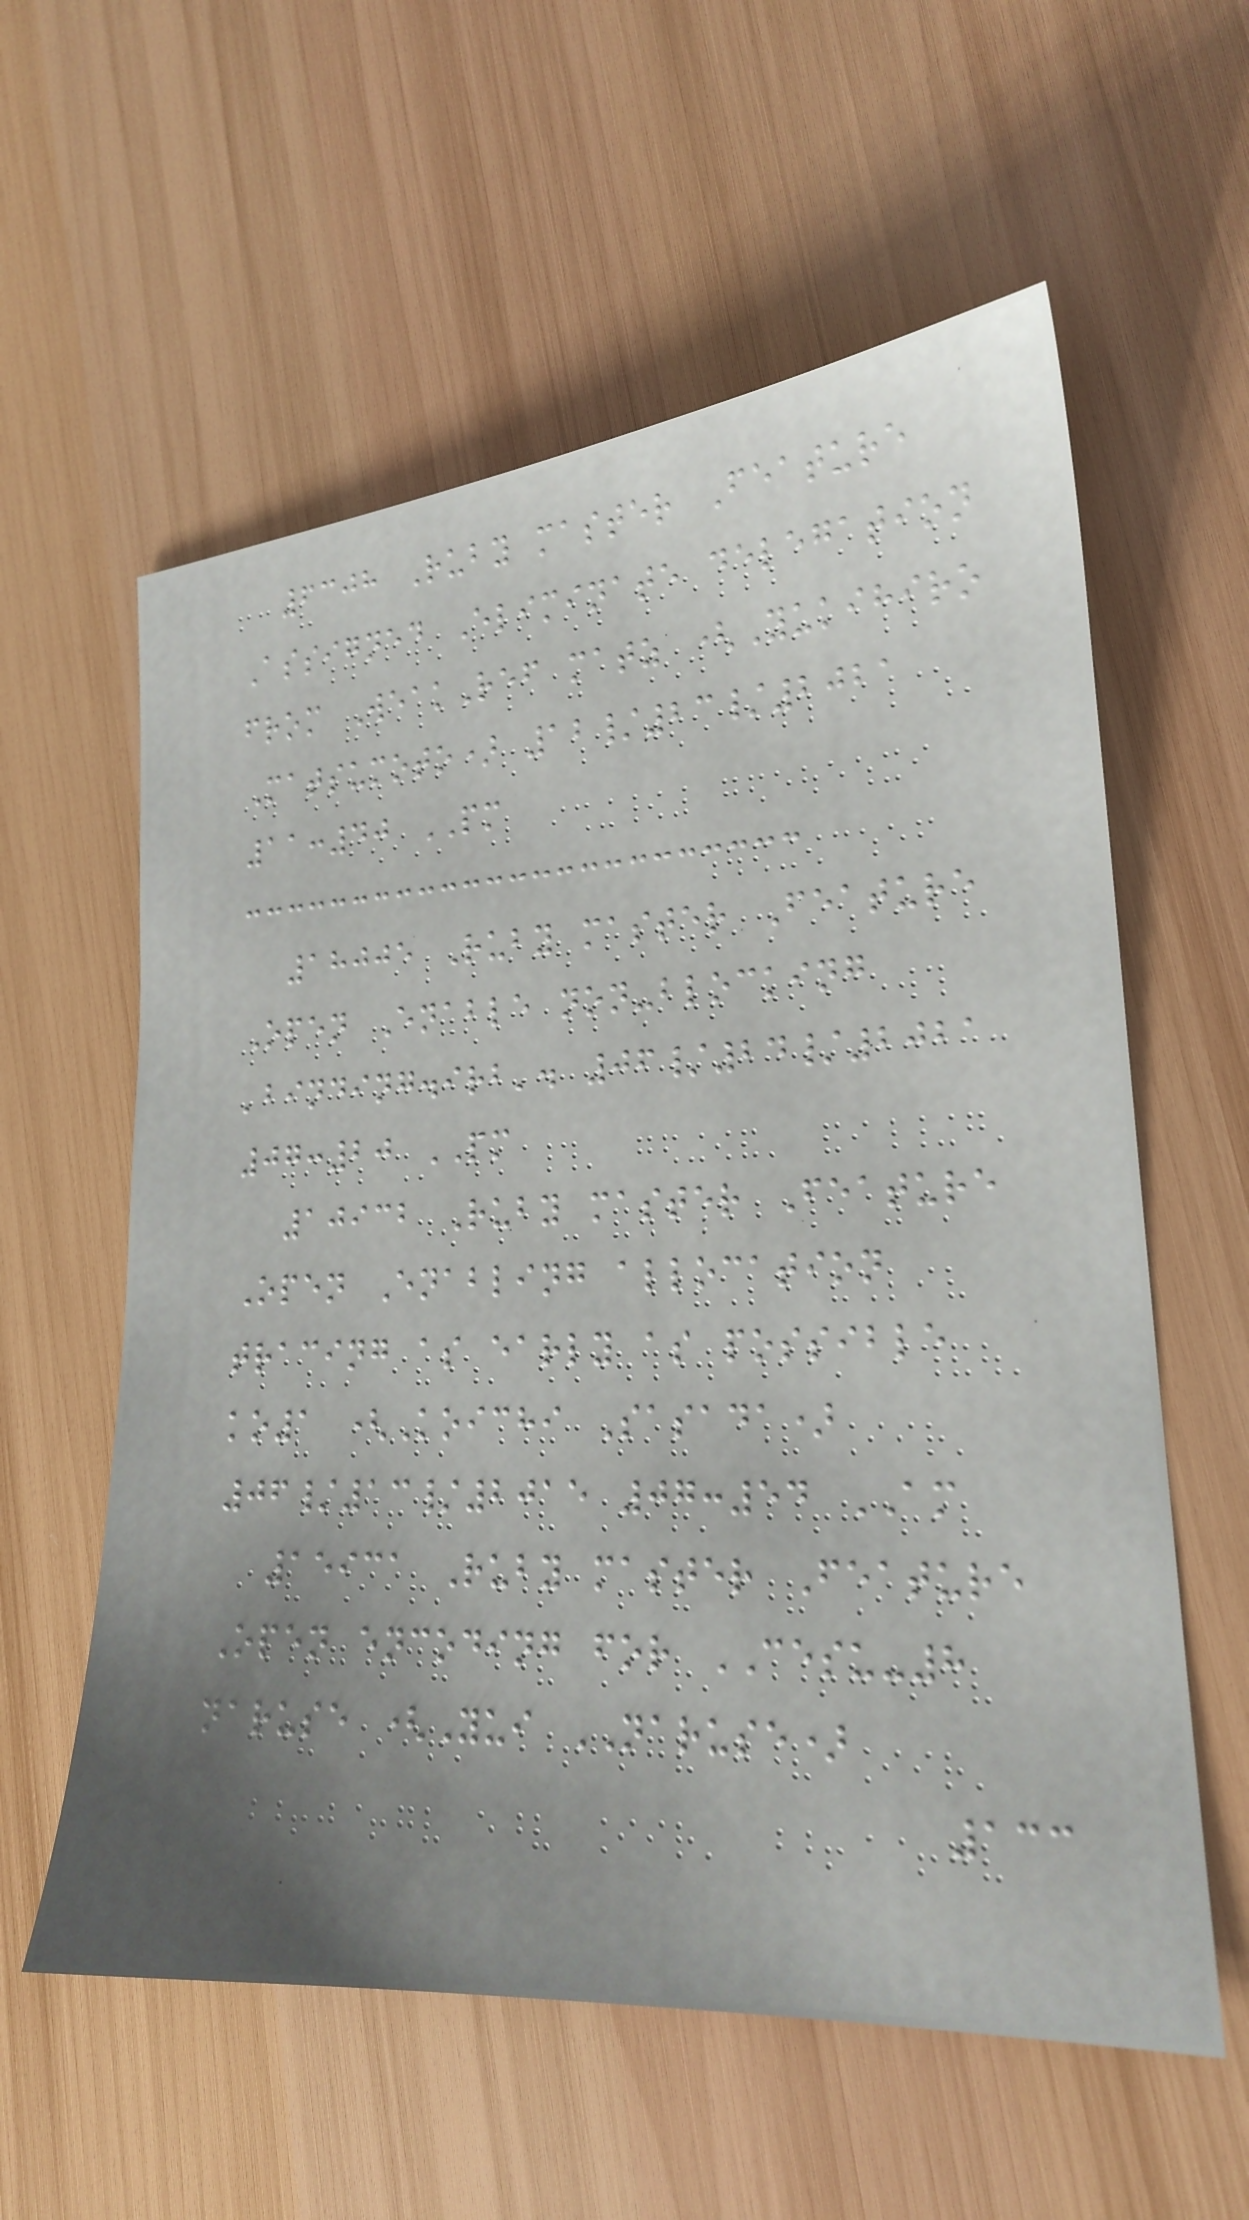6308 Ruby master Feature
Assigned Eliminate delegation
from WeakRef matz (Yukihiro
Matsumoto) 12/23/2021
11:40 PM
18005 Ruby master Feature
Open Enable non-blocking
'binding.irb'. 06/24/2021
07:20 PM
10932 Ruby master Feature
Open Enabling allocation
tracing as early as possible
ko1 (Koichi Sasada)
06/13/2015 07:54 AM
15931 Ruby master Feature
Open encoding for CESU-8
naruse (Yui NARUSE)
133
